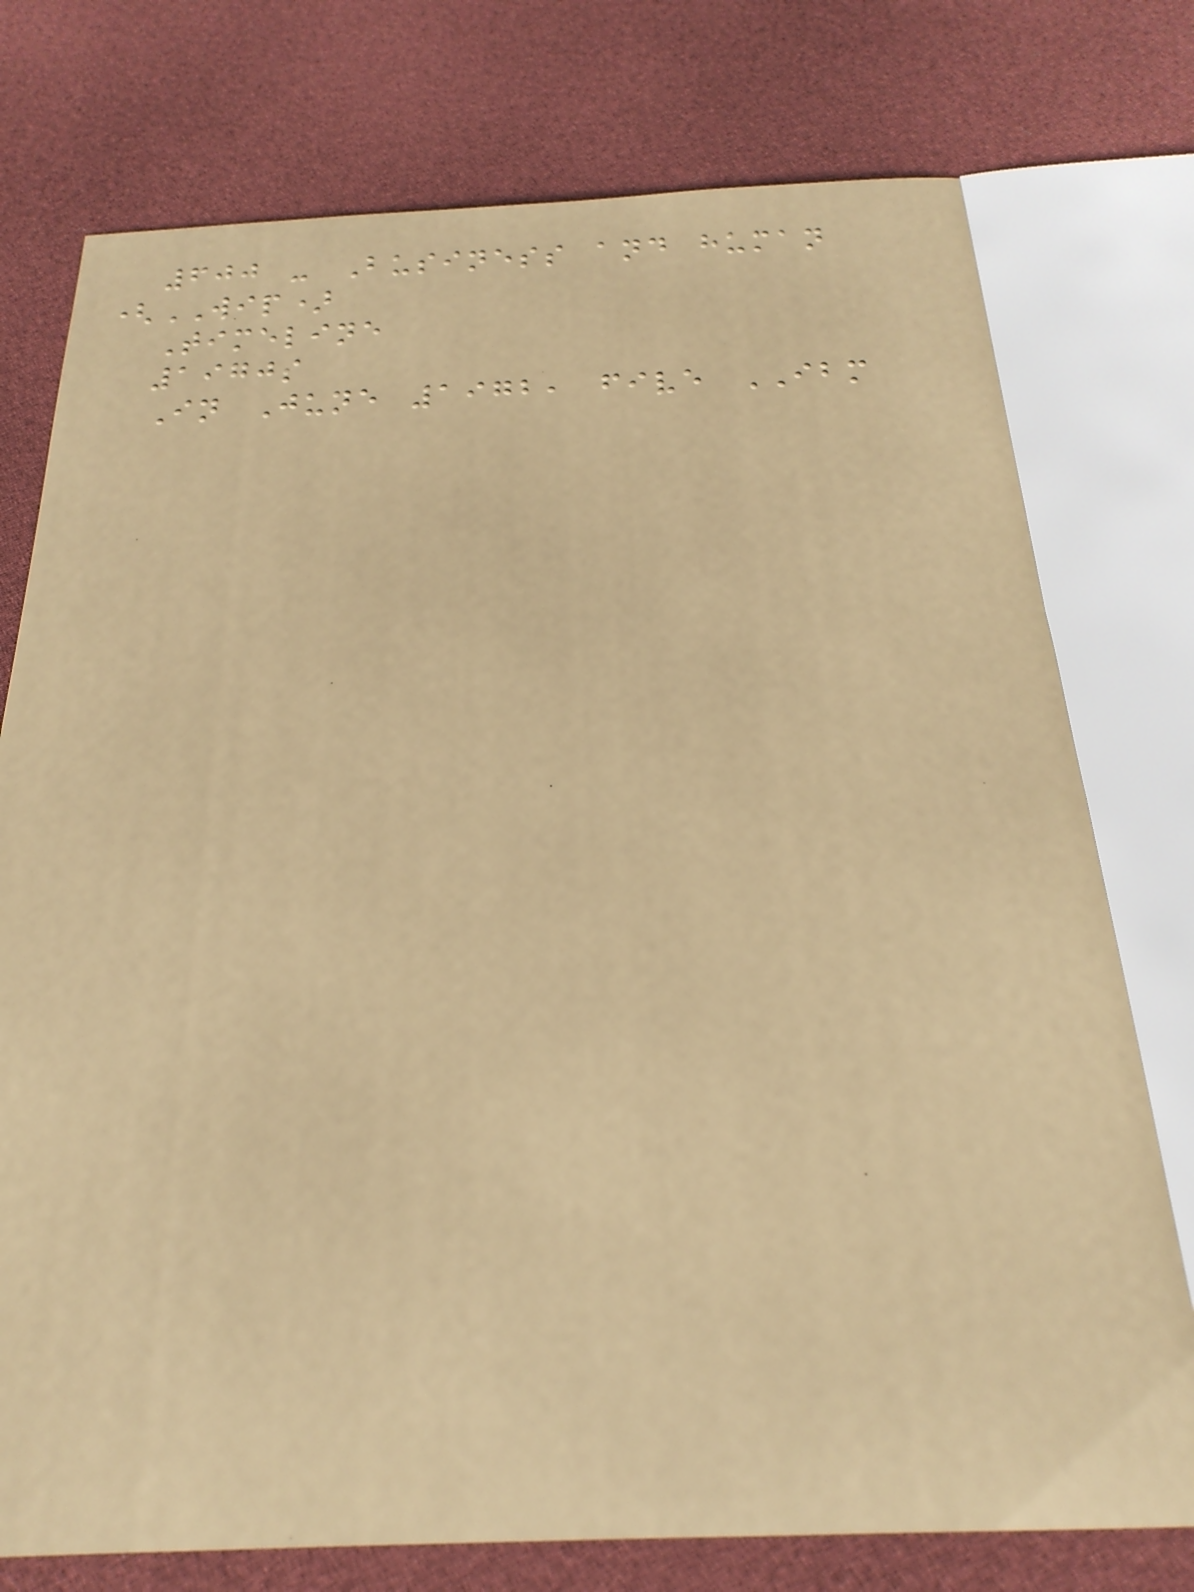600 - Business and human
(WIP)
Timeline
1970s
In June 1972, five IBM
